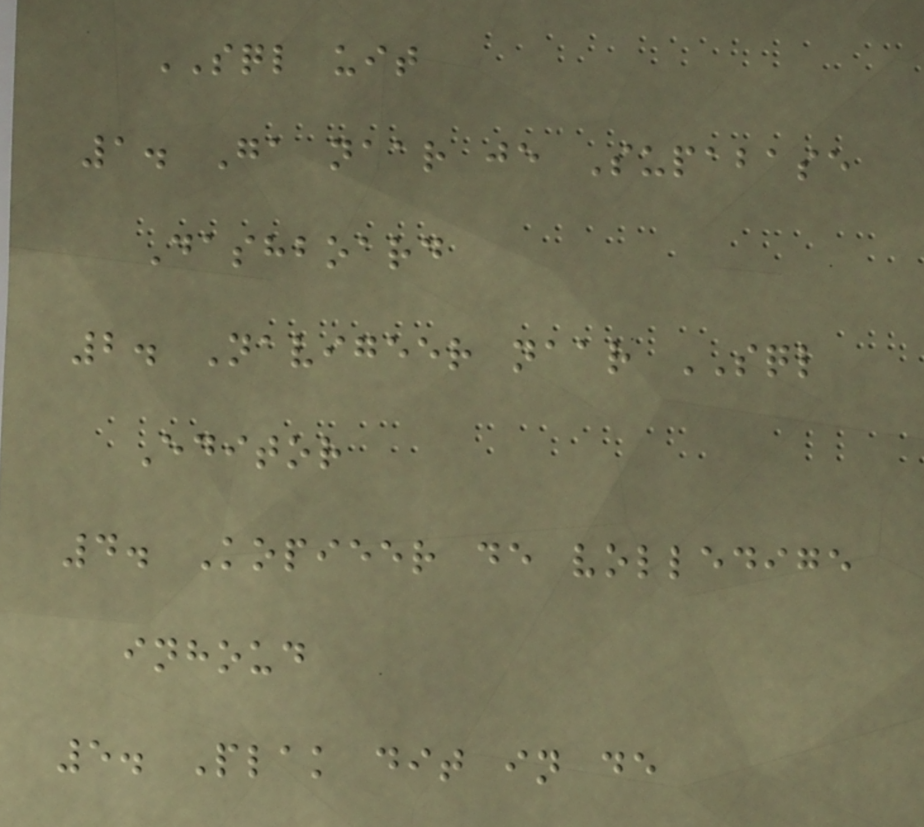SQL uit
1. Ga naar je Supabase
Dashboard
2. Navigeer naar SQL
Editor
4. Kopieer de volledige
inhoud
5. Plak dit in de
